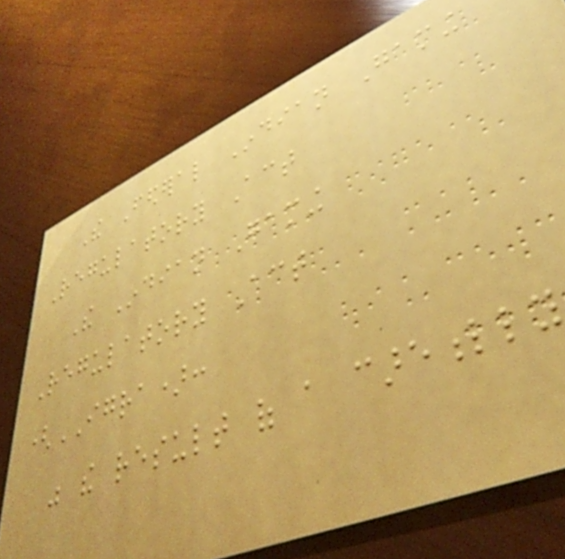The Federal Indian Gaming
Regulatory Act
The Indian Gaming
Regulatory Act
(IGRA):
was the result of a carefully
